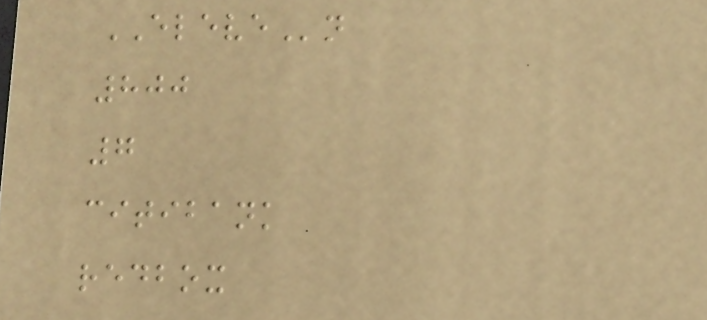ELEVEn
800
7
citibank
redbox
